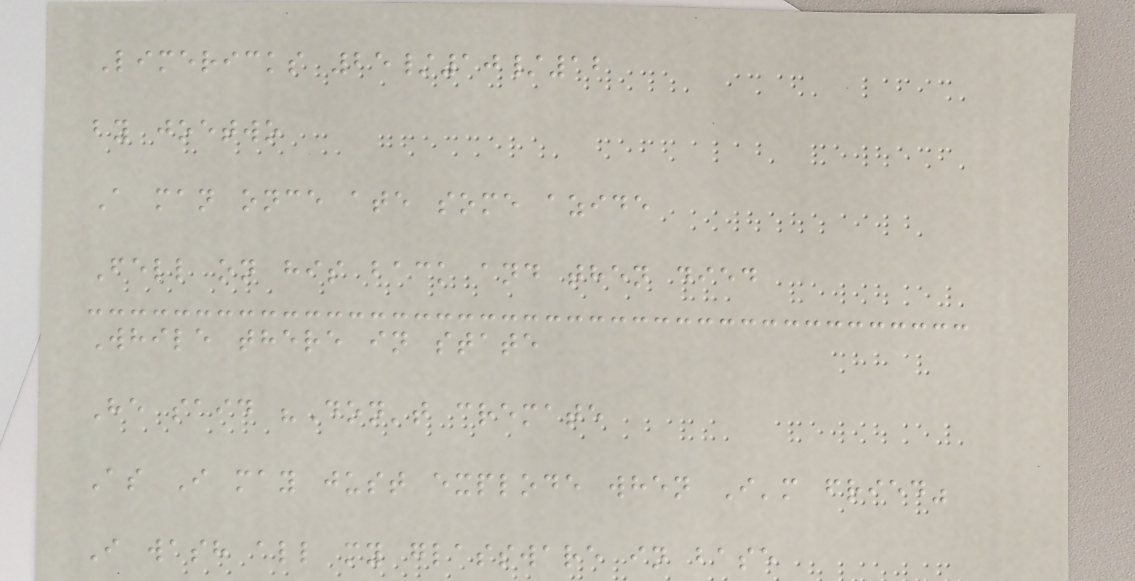Limericks 25/10/12
by joetwo
A man once ate some azide
Fell on his back and then died
While there in state
He said "Don't cremate
As I may just explode when I'm fried"
I wash all my glassware in base
